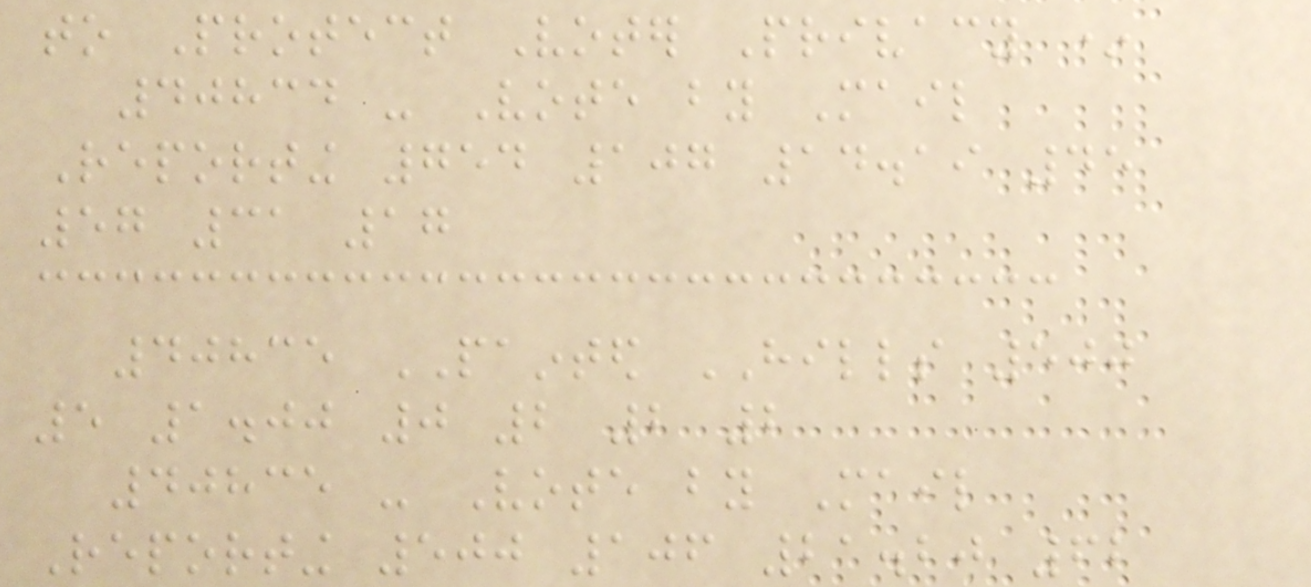to Protect Voter Privacy *
40834 - Vote by Mail
Reporting 754 107 14.19 45
57 31 17
40835 PAINTED HILLS 500
5 1.00 0 2 2 2
40835 - Vote by Mail
Reporting 500 106 21.20 62
